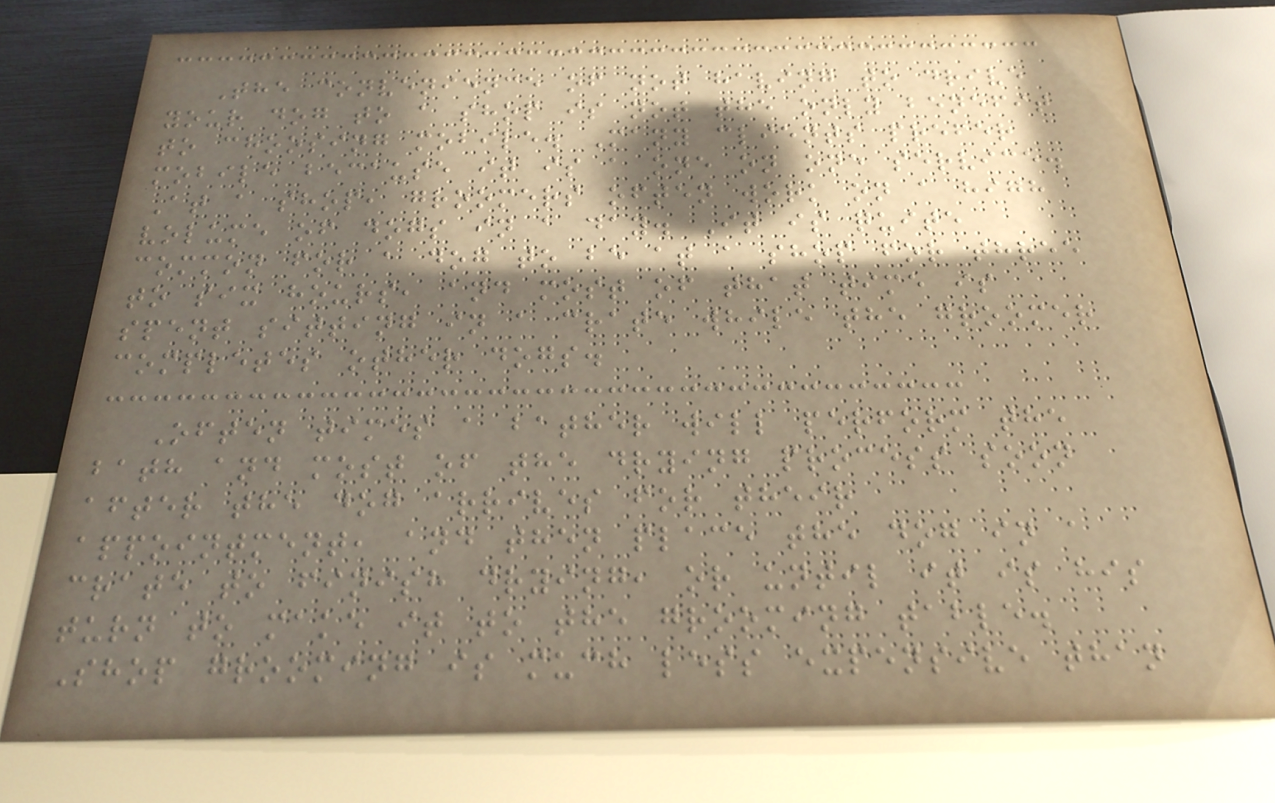The convenience of not having to drive
your dog to a shop is not the only benefit
to choosing mobile. Many clients prefer
mobile because it is a one on one service.
At a shop, groomers often work on a high
volume of dogs in a day. It is quite
common for a dog to be at a shop for three
to six hours, and most of that time is
spent sitting in a crate while the groomer
completes other dogs.
Often times a bather will perform the
bath and most of the drying process soon
after the dog arrives for their
appointment, and then place the dog in a
crate to finish drying, or until it is his
turn to make it to the grooming table.
Shop grooming is much less expensive than
